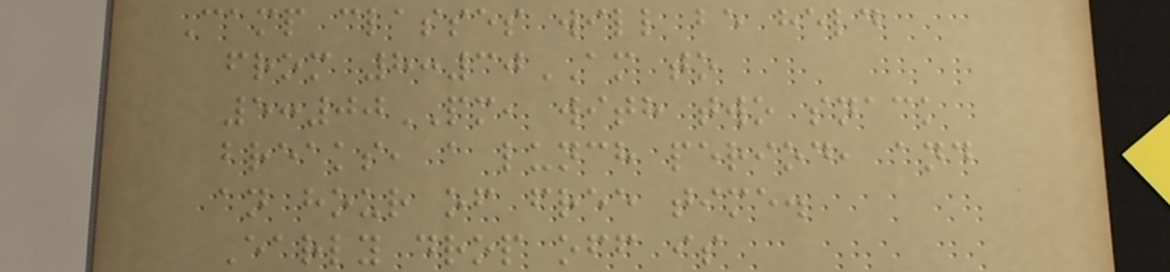Camp classes will be held
from 8:30AM to
5:00PM, with two snack
breaks, a lunch period, and
an hour of free time.
Early drop off is
